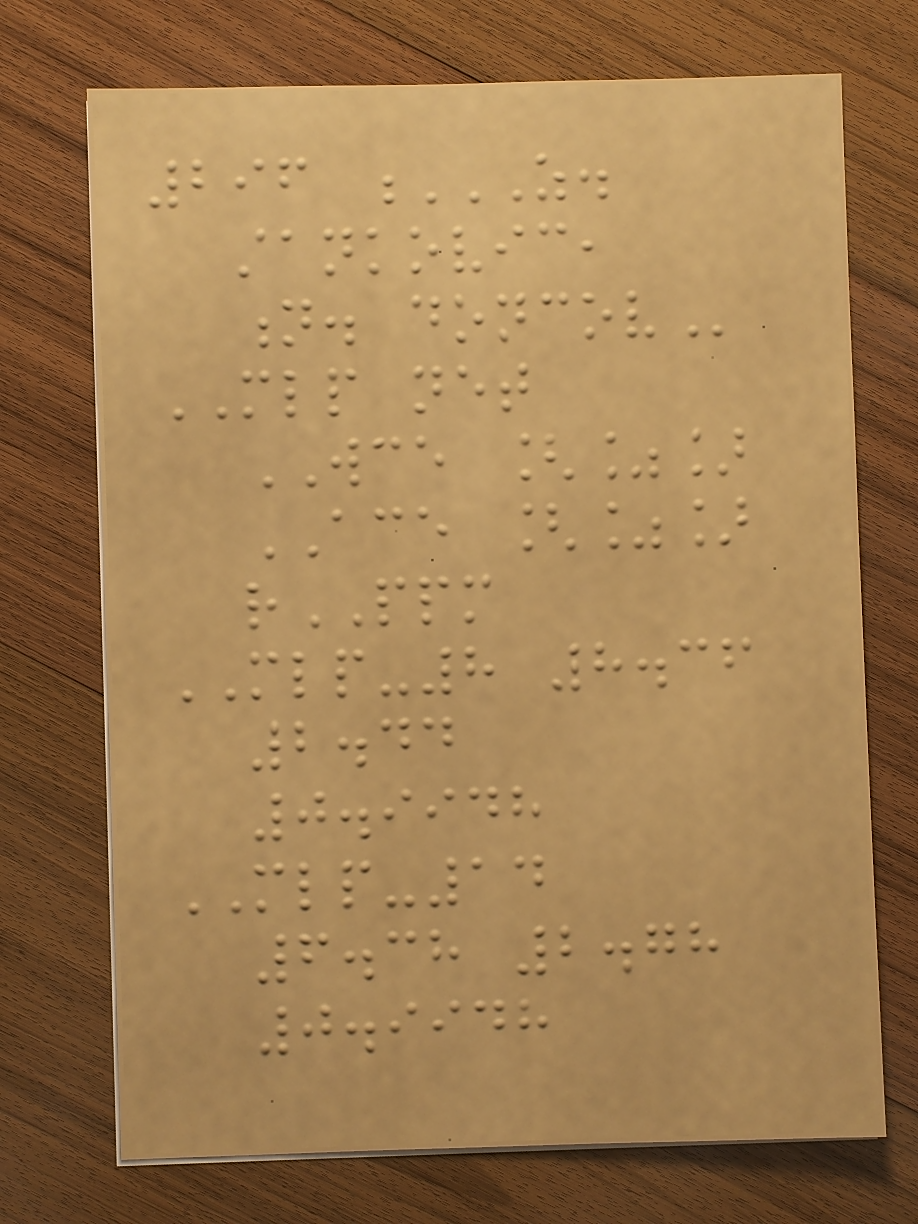296 Z.
STANKOVIC,
N. DONCOV
MLP net
WCE [%]
ACE [%]
rPPM
MLP-8 8.36
2.44
0.9948
MLP-14
6.38 2.78
0.9948
